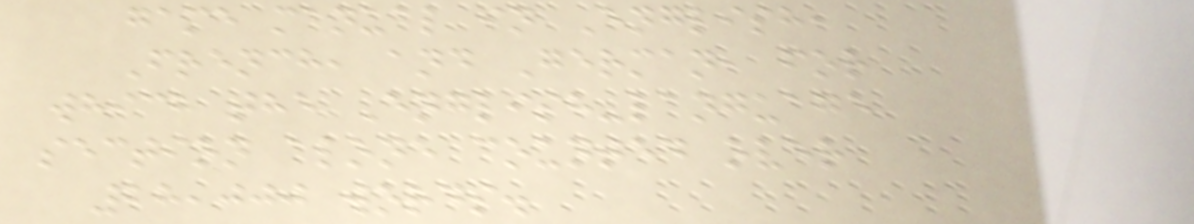game manual in English,
French, and German, for
which the English-language
section alone counted over
28,000 words.
